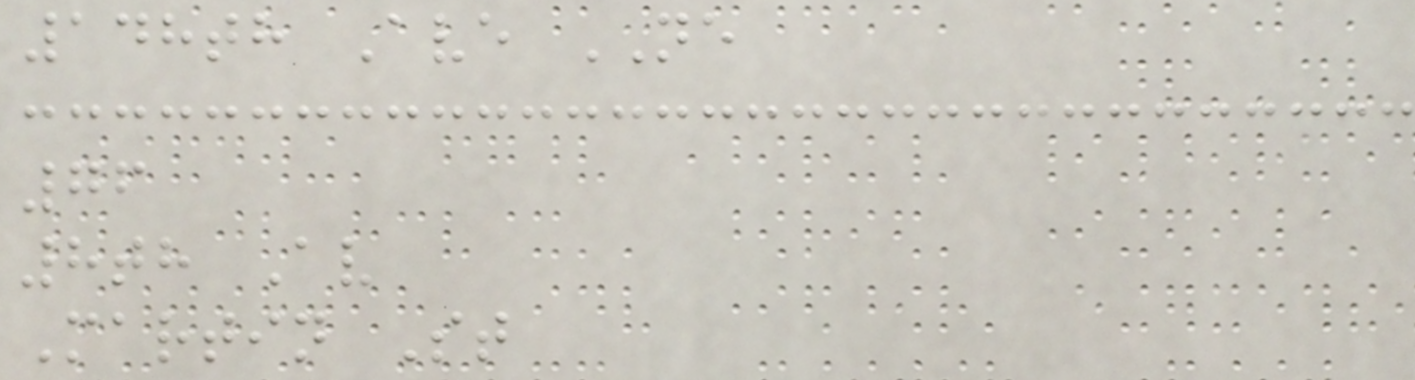148th Ave NE
76
8th Av
Martin St
